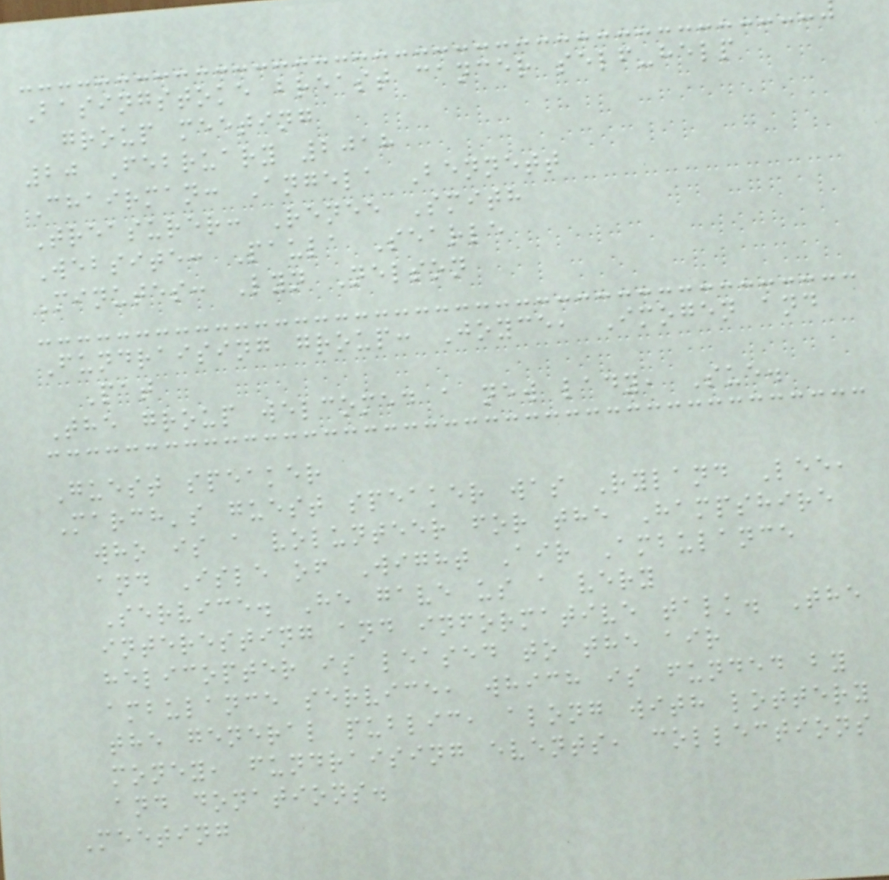Basingstoke breast cancer self-help
group meeting
20 February 2018
Chairman: Angela Bennett
Treasurer: Renee Smith
Website: Paula Searle
Minutes: Lyn Nelson
Fundraising group: Joyce, Imogen and
Pat
The group welcomed a new lady, Sue.
Guest speaker
March's guest speaker was Ryland Lee,
who is a volunteer for the Hampshire
and Isle of Wight Air Ambulance
Service. He gave us a very
interesting and informative talk. The
helicopter is leased to the air
ambulance service, which is funded by
the general public, along with lottery
money, fundraising events, collections
and donations.
Meeting
